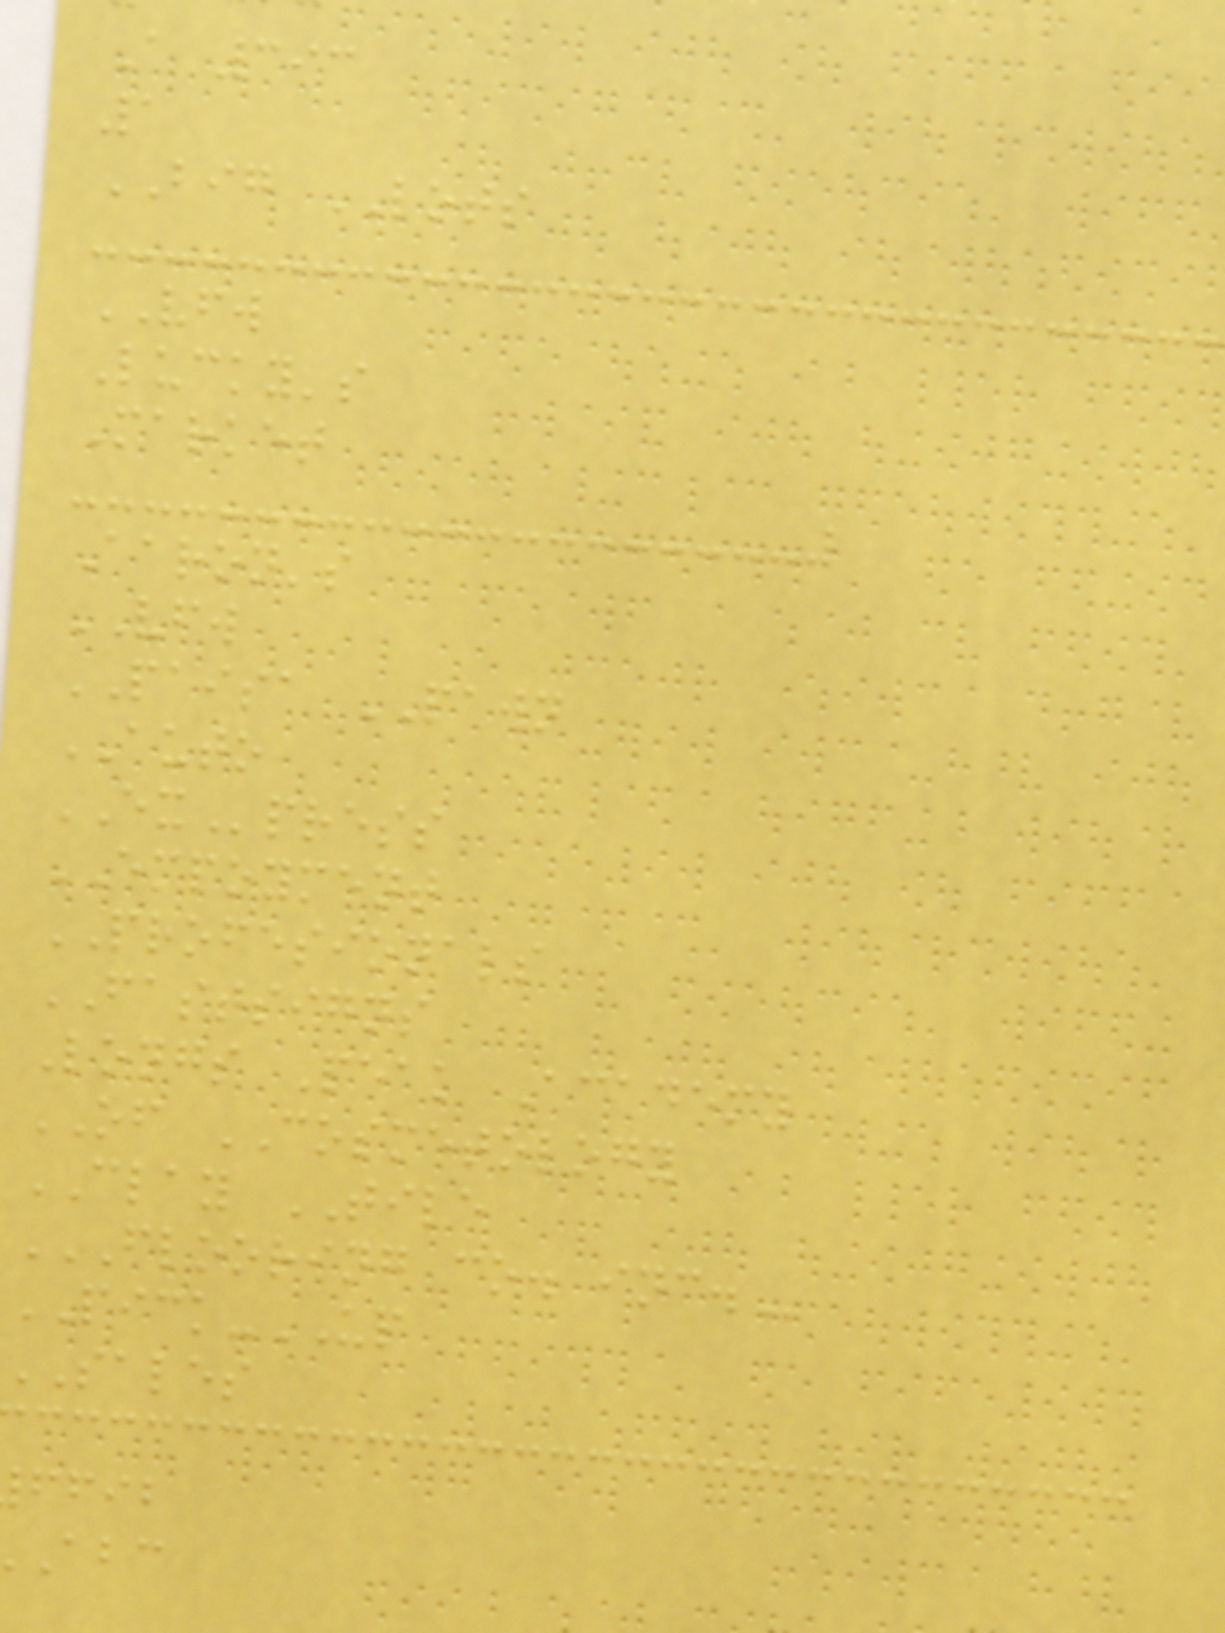A 393
1
BIG LOTS
VFW
Lucky's
Market
Aaron's
VFW
PAISA PAWN
AUTO
EXpress
EMPOYMENT
PROFESIONALS
FASTSIGNS
Longs Peak Academy
OF COSMETOLOGY
CLAY TILE
FLOORING CO. INC.
PICK-UP
SALES
ffib
